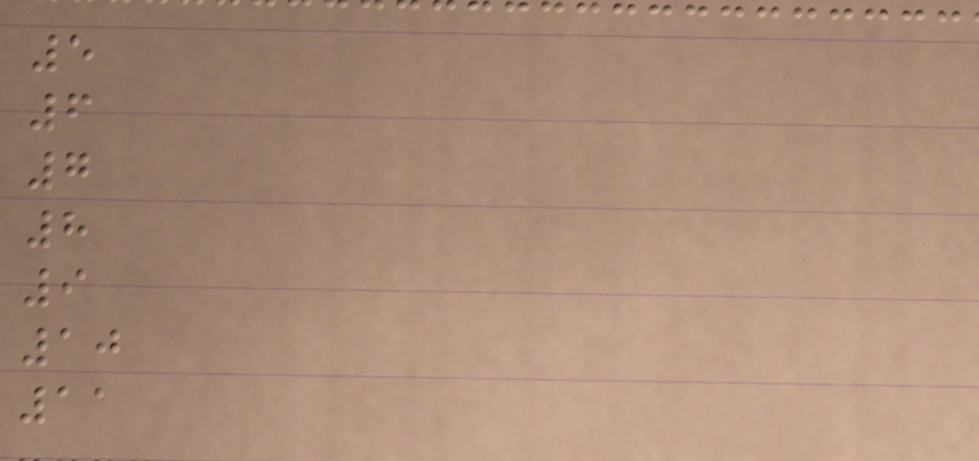5
6
7
8
9
10
11
